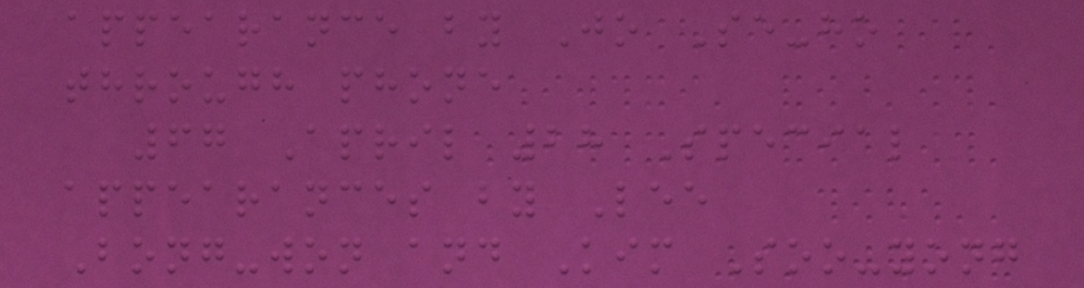appearance by Jo Se-ho
through phone
67 April 28 Special
appearances by Lee
Bong-won and Kim Soo-yong
